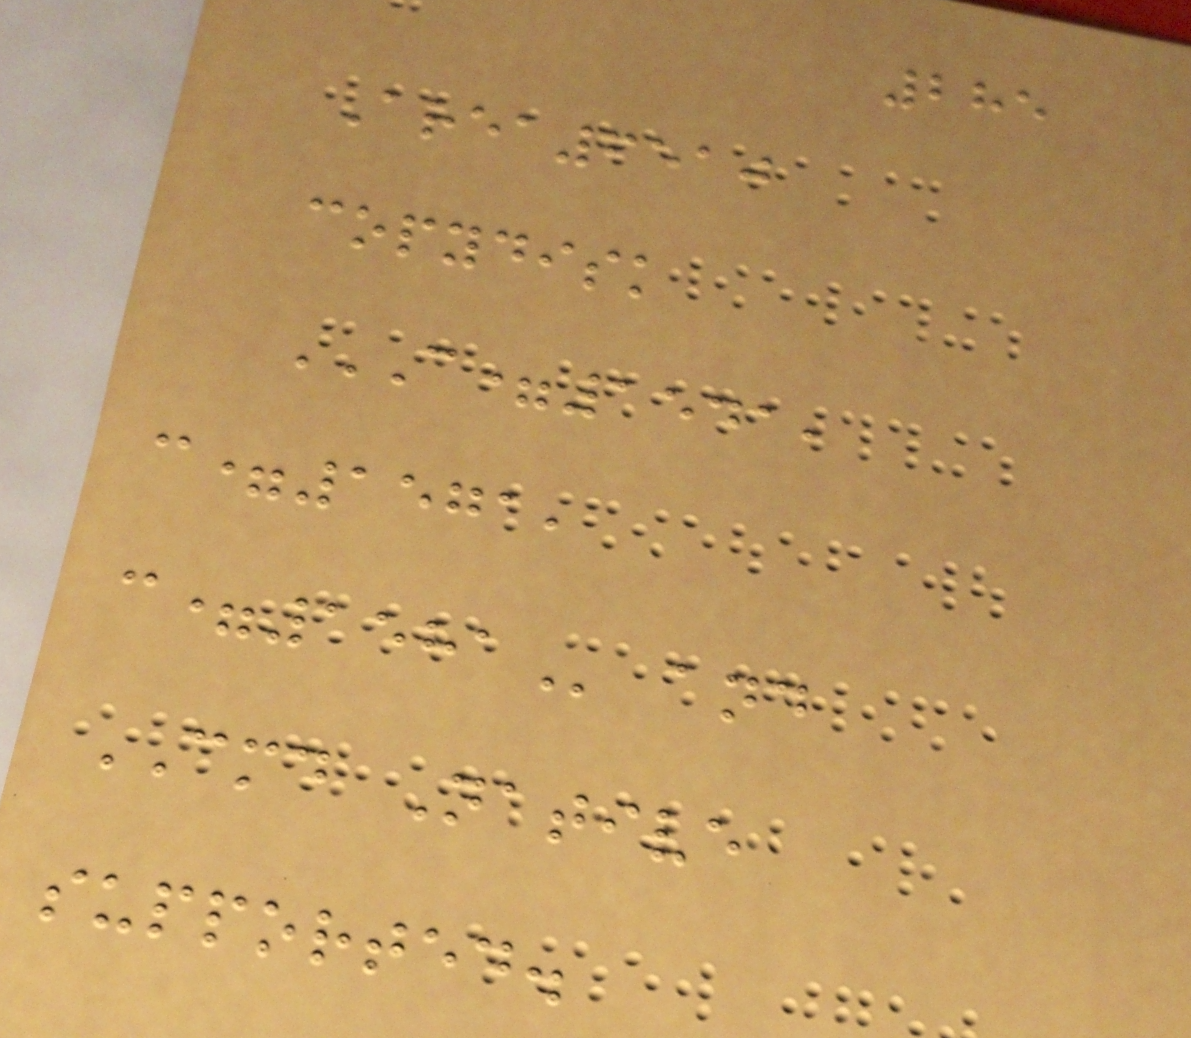285
Area6510
copydisk
C=1541,
C=1571,
C=1581 and
CMD Native
supported.
